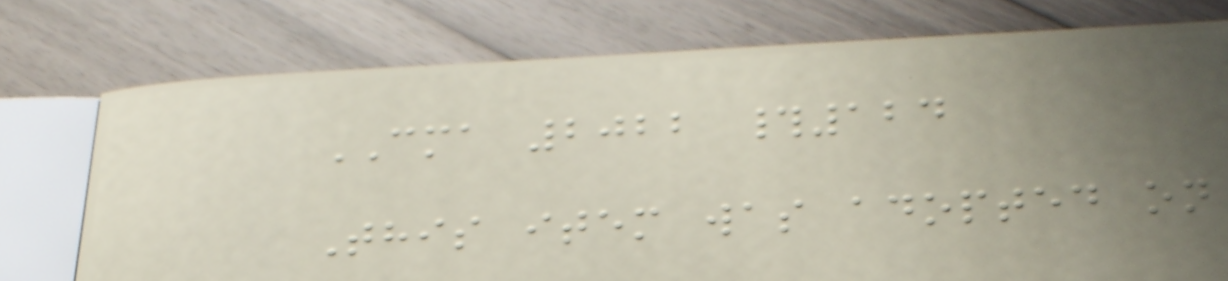CMA 2022 #124
This item was adopted on
